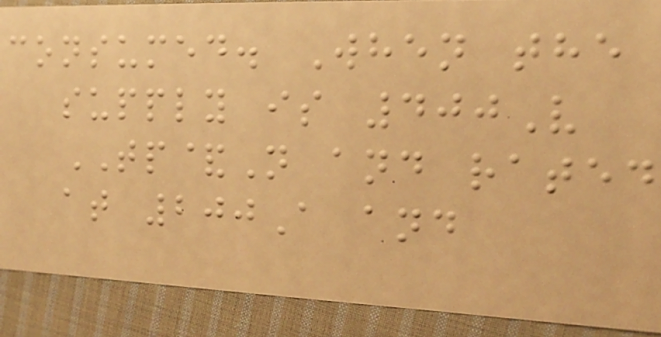consumed. When the
supply is 400V
TP&N and rated
at 200A and
